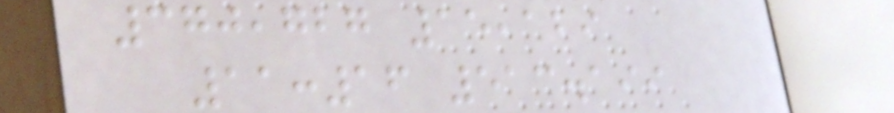370,727 15,129
11:16 513.199
